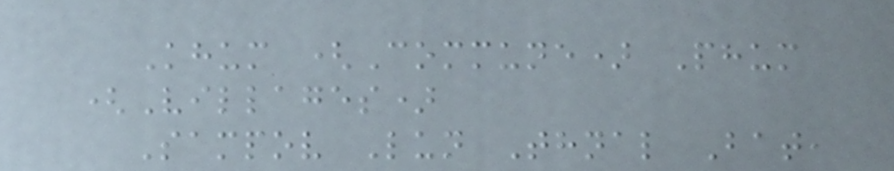Khum (Commune) Phum
(Villages)
Sampov Lun Thnal Bat,
